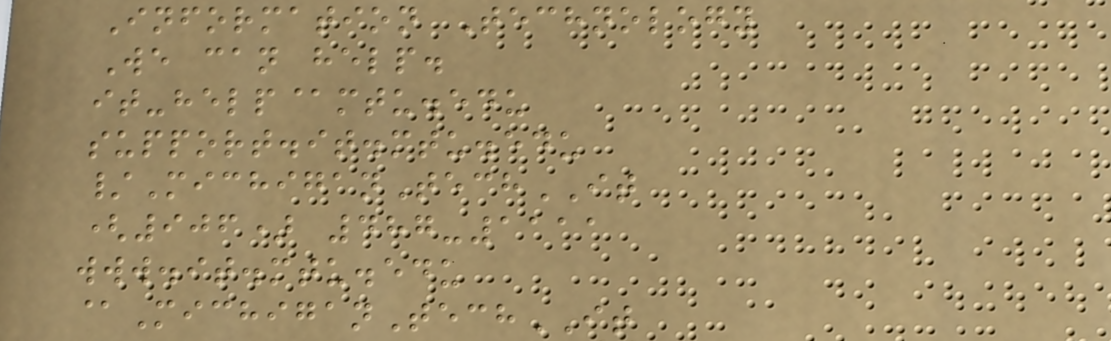Information Technology
We can help.
it-help@mtu.edu
support.it.mtu.edu
/MichiganTechIT
(906) 487-1111
www.it.mtu.edu
@MichiganTechIT
